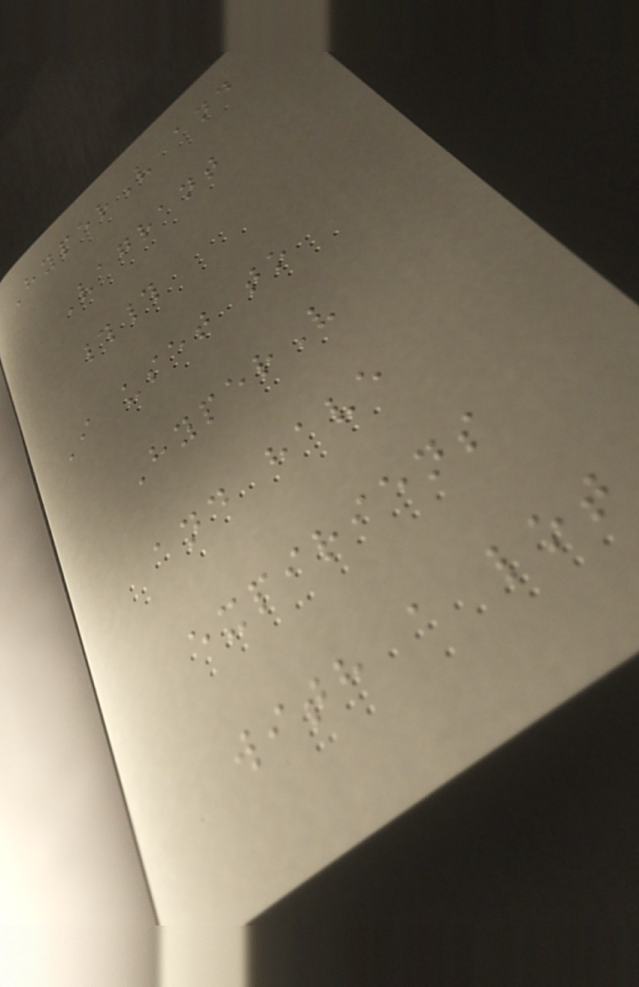HyperV and
Vagrant
##
I uset to
HyperV
and have
expiriens
with a lot
